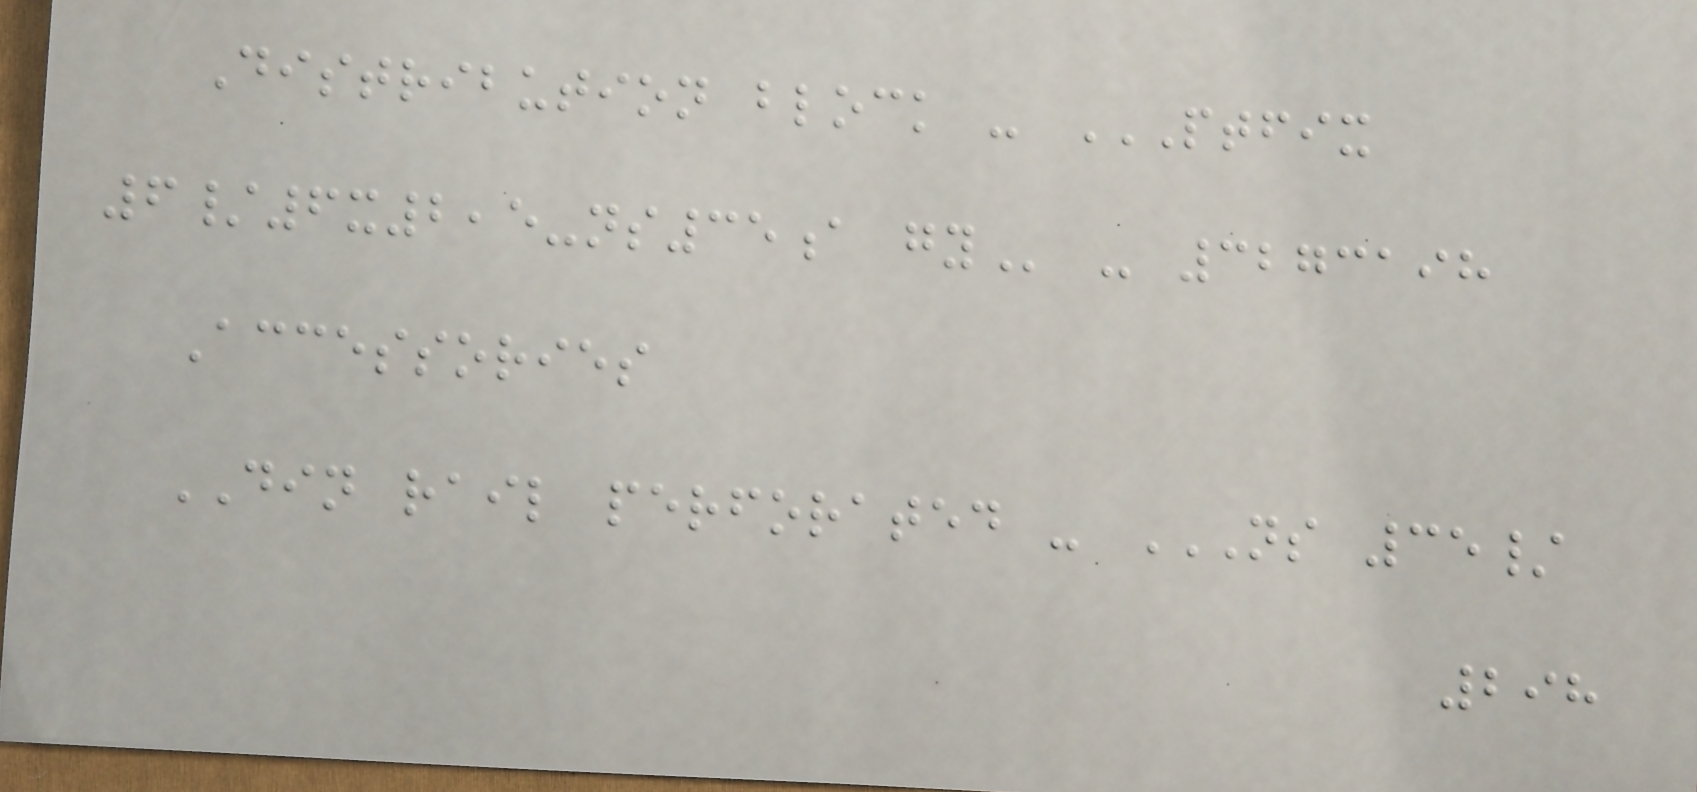Distribution block - PTFIX
6/6X2,5-NS35A GY - 3273198
Accessories
DIN rail perforated - NS 35/
298
